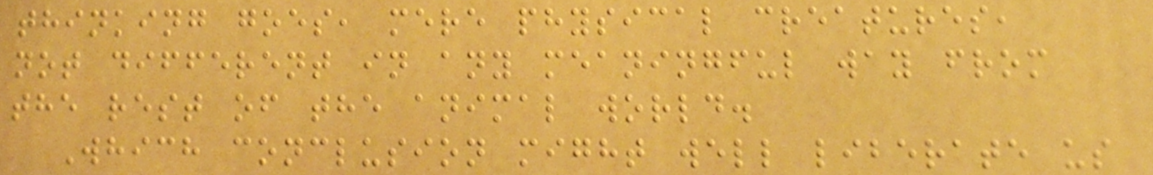thinking goes, mere physical creatures,
not different in any meaningful way from
the rest of the animal world.
Which conclusion might well liberate us
